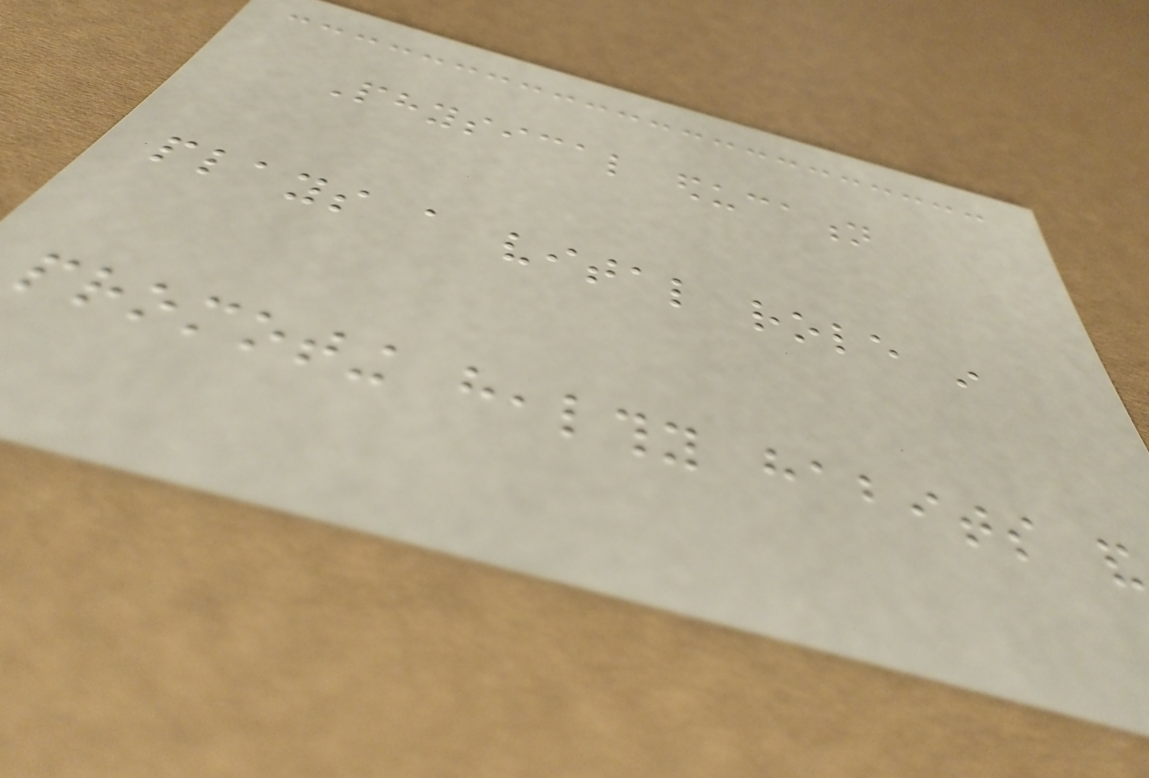Physical education
plays a vital role in
promoting healthy habits and
